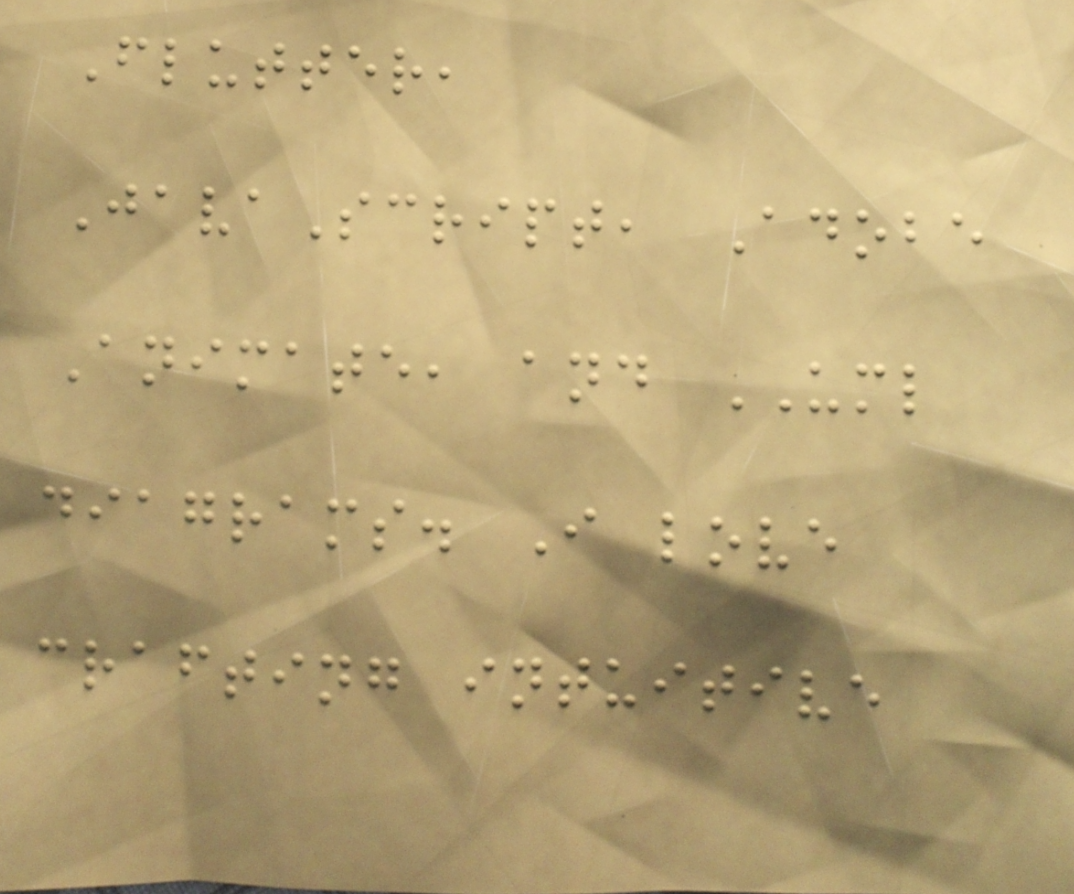Flutter,
JavaScript, Adobe
Animate, and UML
diagrams. I love
crafting intuitive
